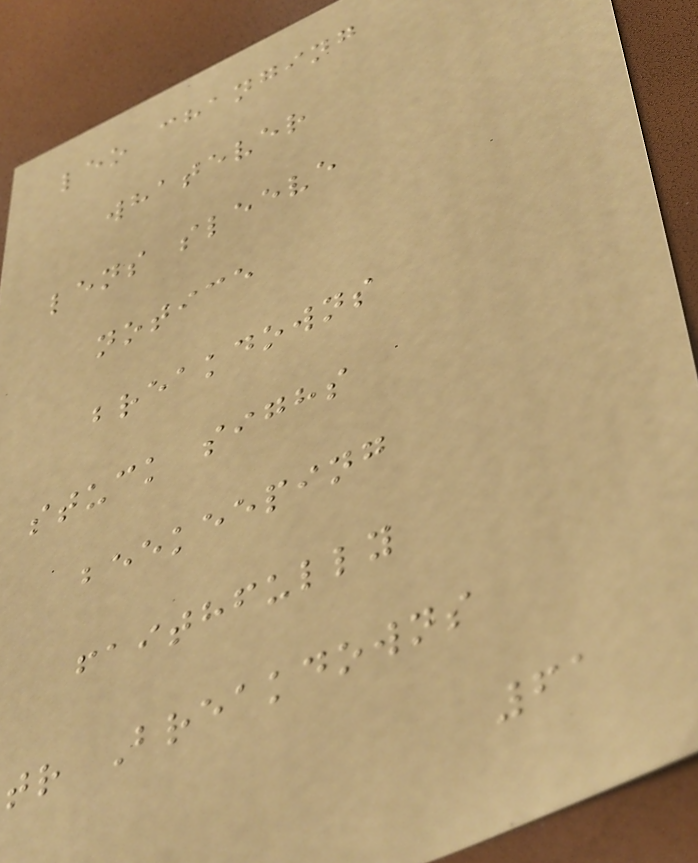leo changing
whatever
lens sleeve
notice
breakdowns
stuck sighs
beekeeping
faithfully
tr Breakdowns
61
